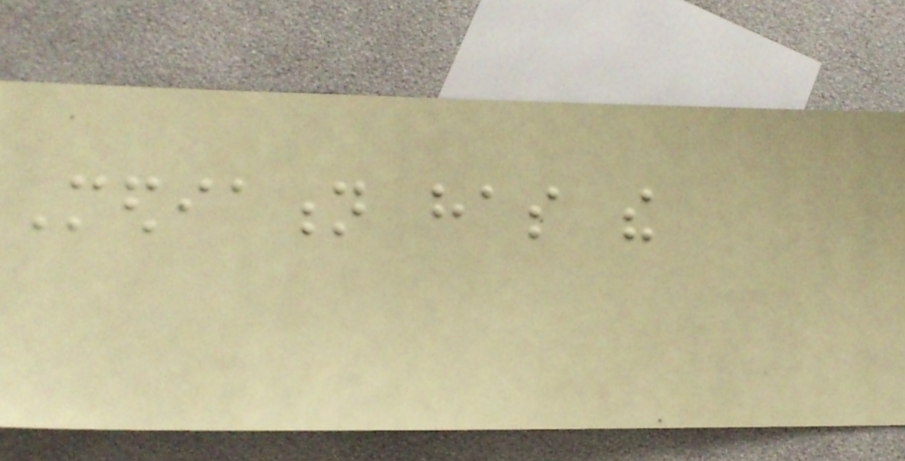Mediation has the
